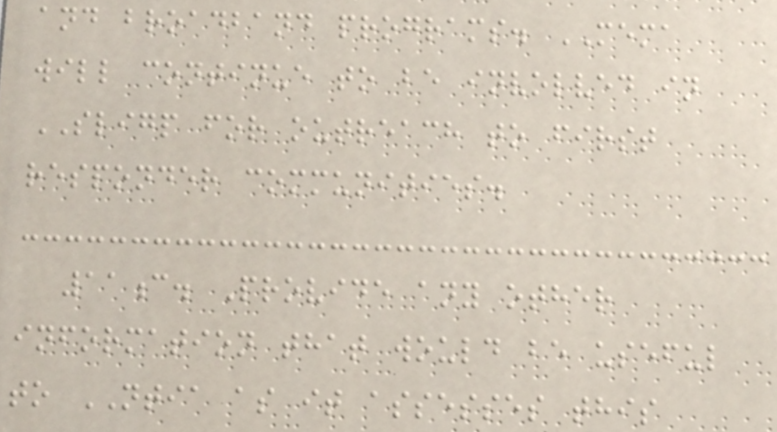and broadband programs. MEMA
will continue to be involved in
SLIGP for outreach to first
responder communities.
11c. Provide any other
information that would be useful
to NTIA as it assesses this
